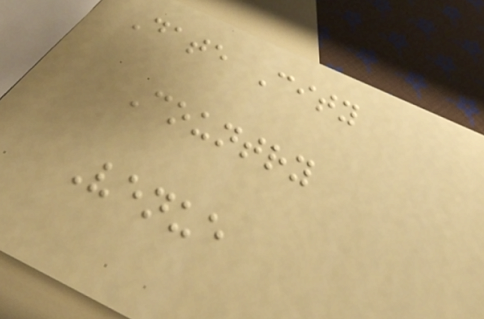Date City
Country
Venue
